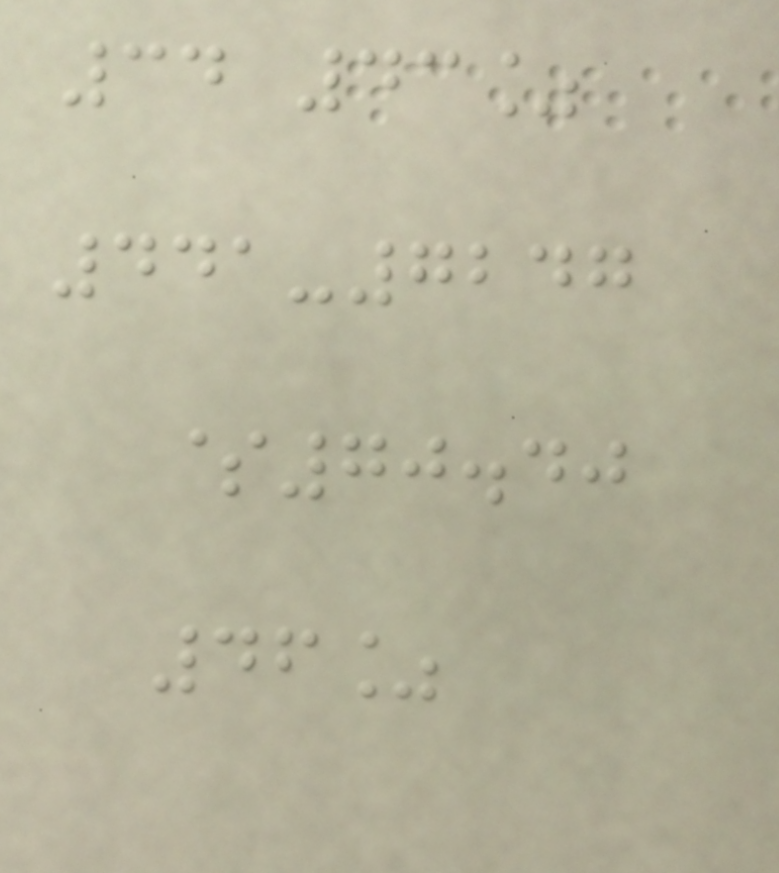34 43%
441-7247
$70.40
46%
